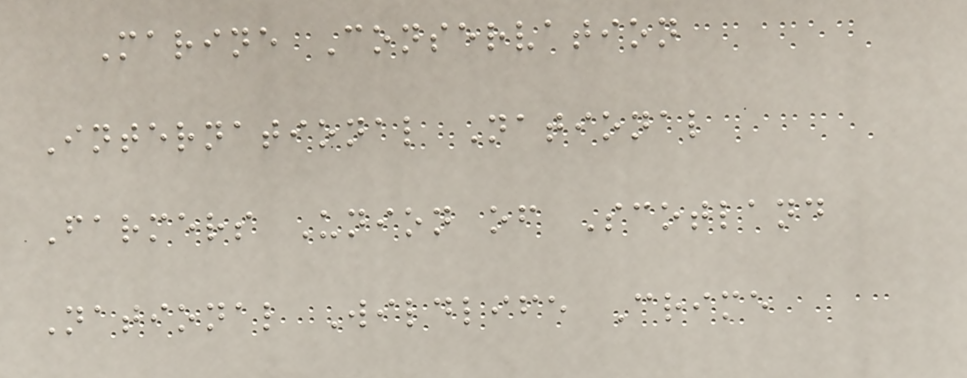Marine Conservation
International National
Farmers Union of Scotland
National Wildlife Crime
